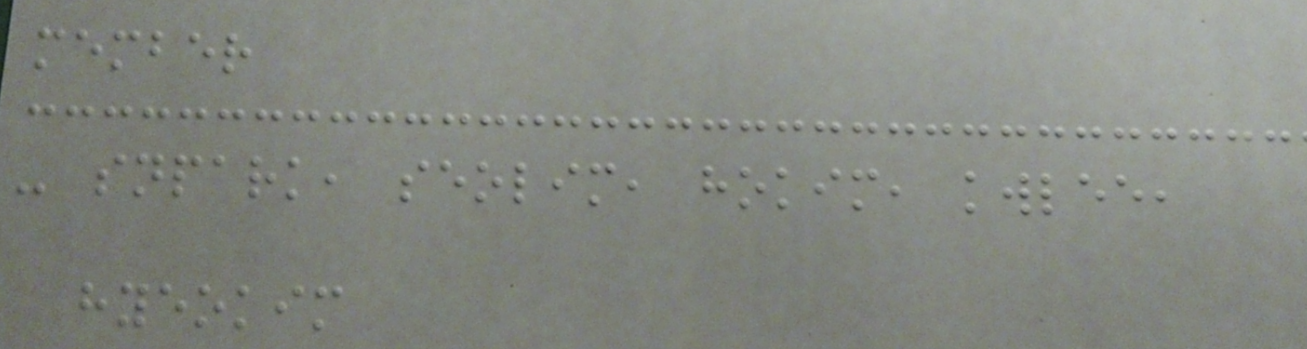member
- snpark, seolim, hokim, kwlee,
hyeokim
